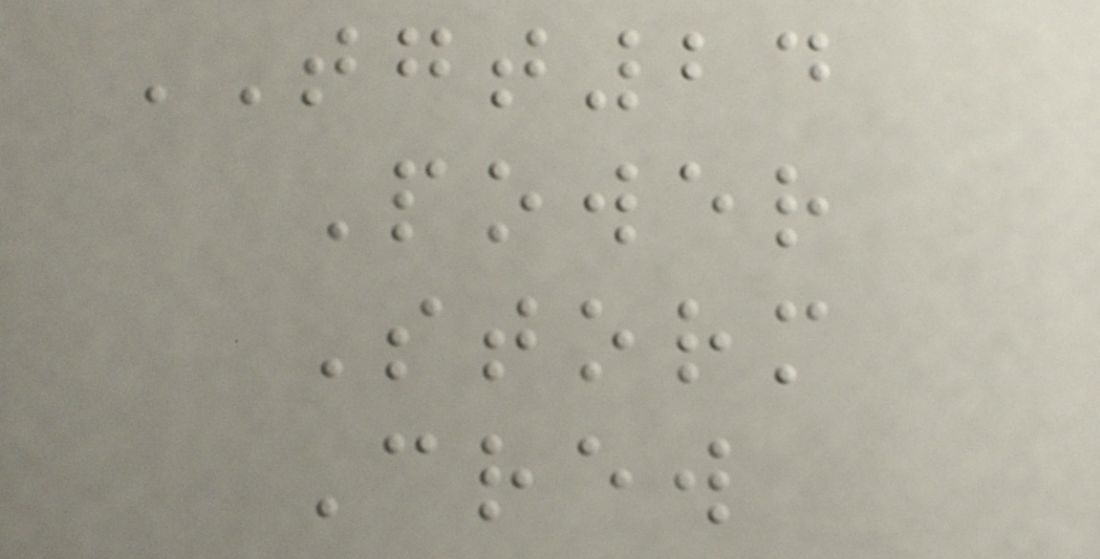TGT24
Power
Storm
Crew
